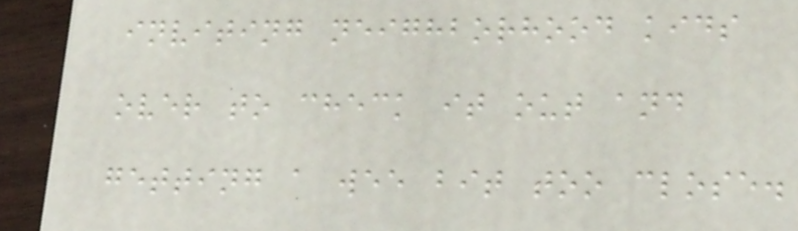inviting neighborhood kids
over to check it out and
getting a wee bit too close.
